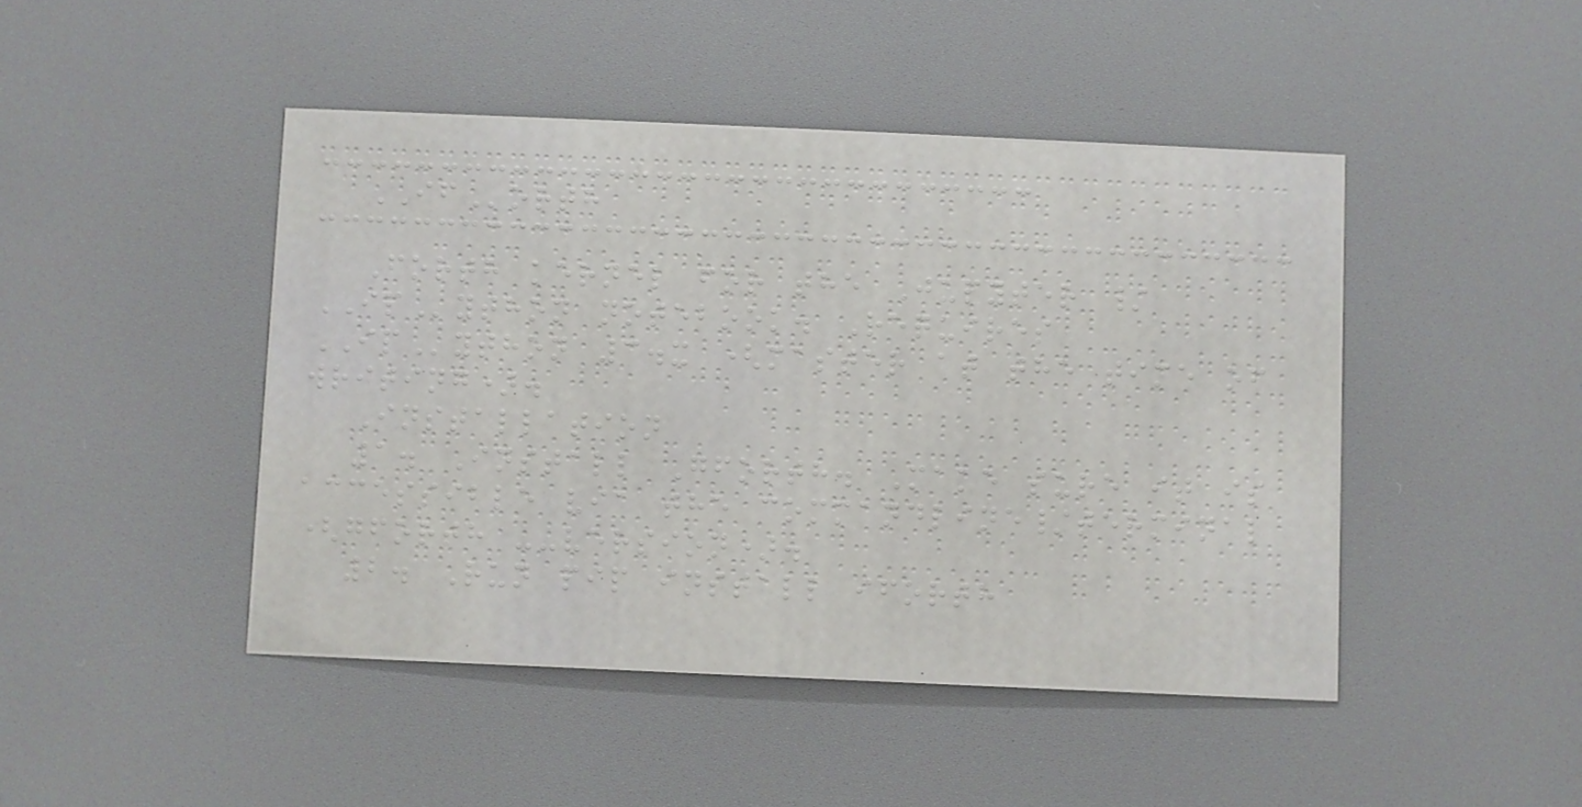IForth
Forth kernel for the Jupyter /
IPython notebook. Requires
IPython 3.x (master at the time of
writing).
Installation
1. Install Gforth. Make sure it is
accessible via the commandline/terminal
(gforth --version).
2. Run pip install iforth
